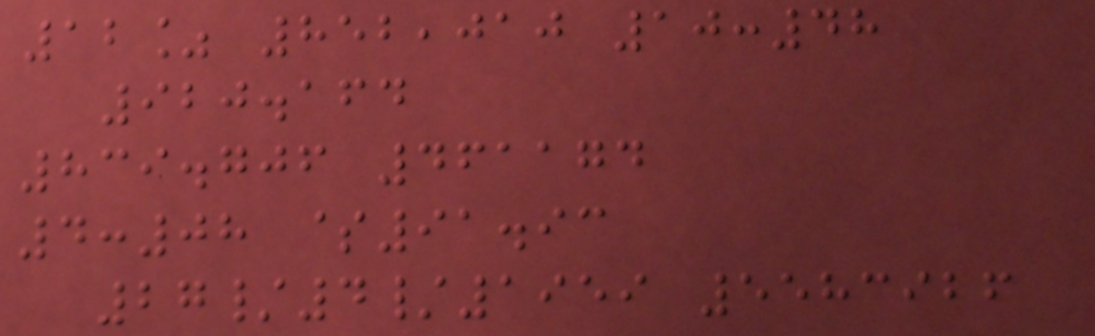12% 852,010 10:48
920.164
839.706 461174
4:08 $91.93
27/4/1959 5583926
